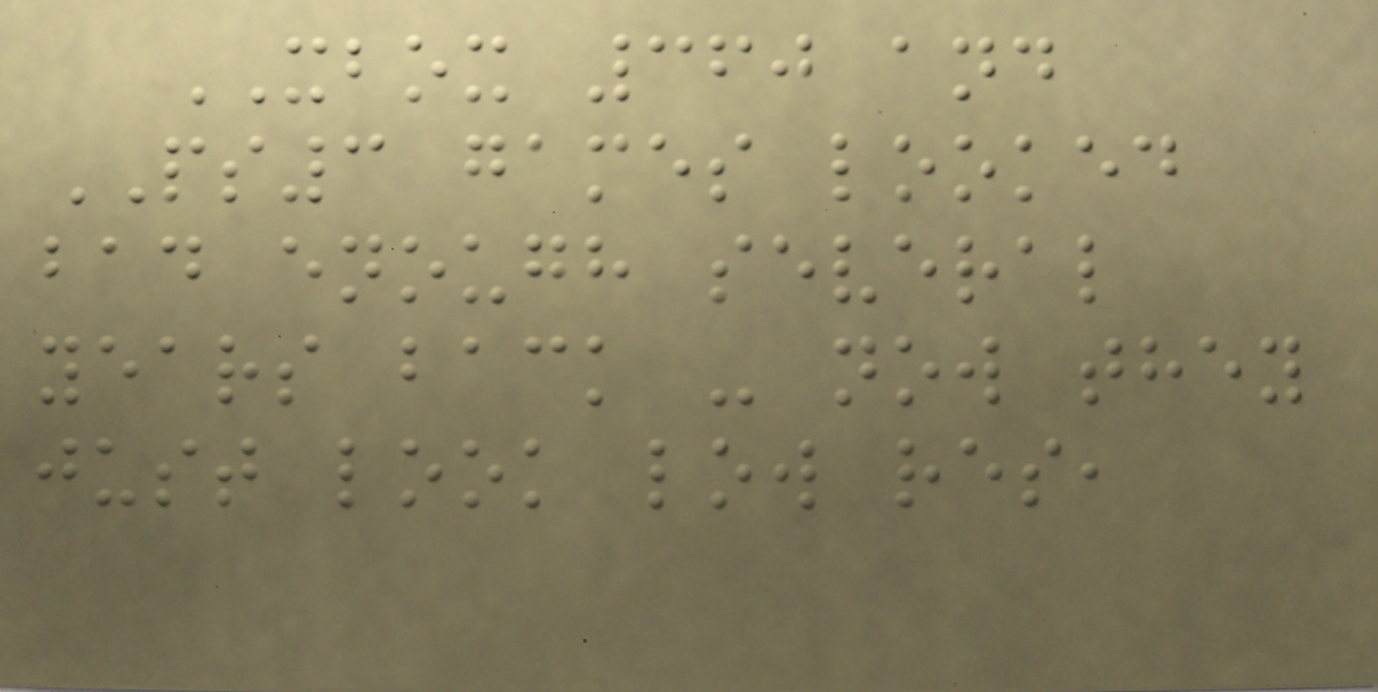XBOX 360 and
PS3 games looked
bad enough several
years back - now they
just look low res,
